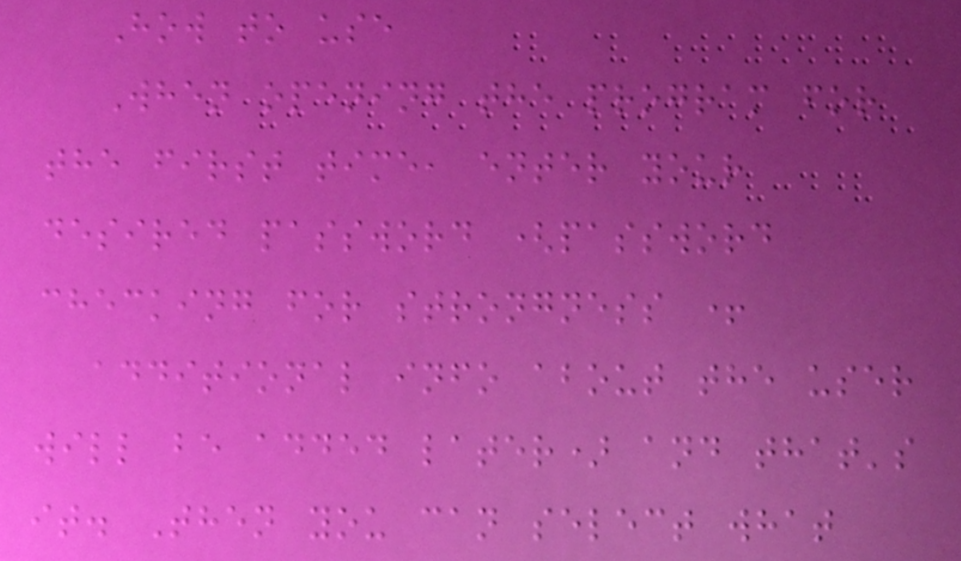How to use
When opening the program for
the first time, enter your
desired password (password
checking for strongness +
additional info about the user
will be added later) and that's
it. Then you can select what
